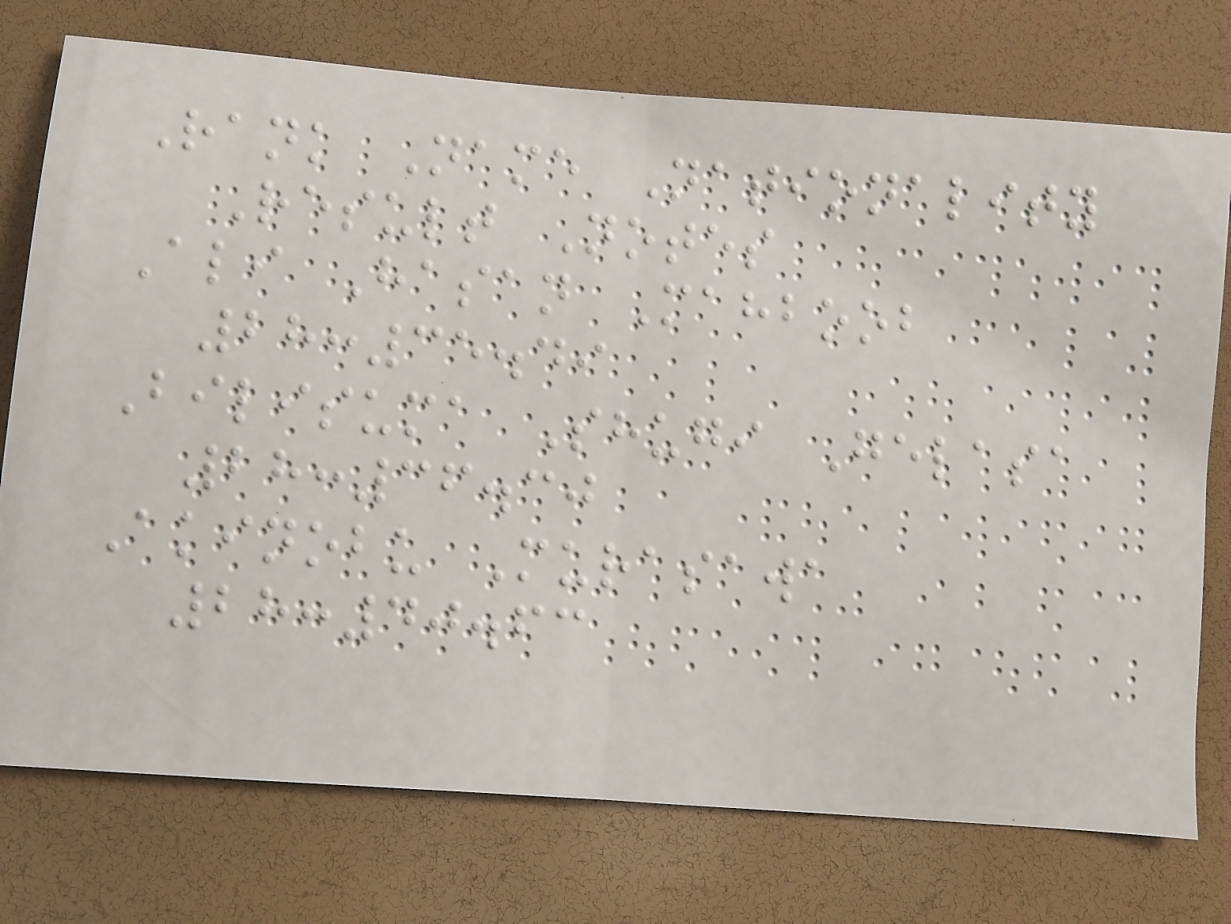Rank Name Nationality
Result Notes
Ali Hasan Mahboob
28:35.49
Bilisuma Shugi Gelasa
28:36.30
Akinobu Murasawa
28:40.63
